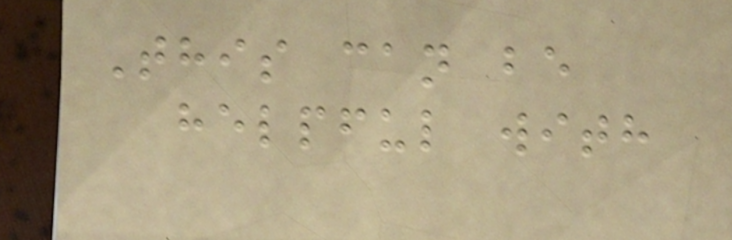This can be
helpful with
